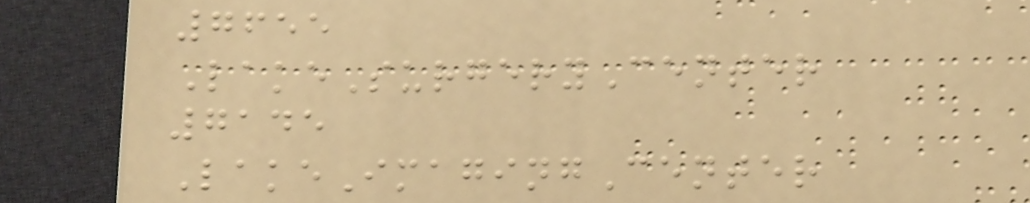7655
LakeSurgeryCenter
7145
LakeImagingCenter
